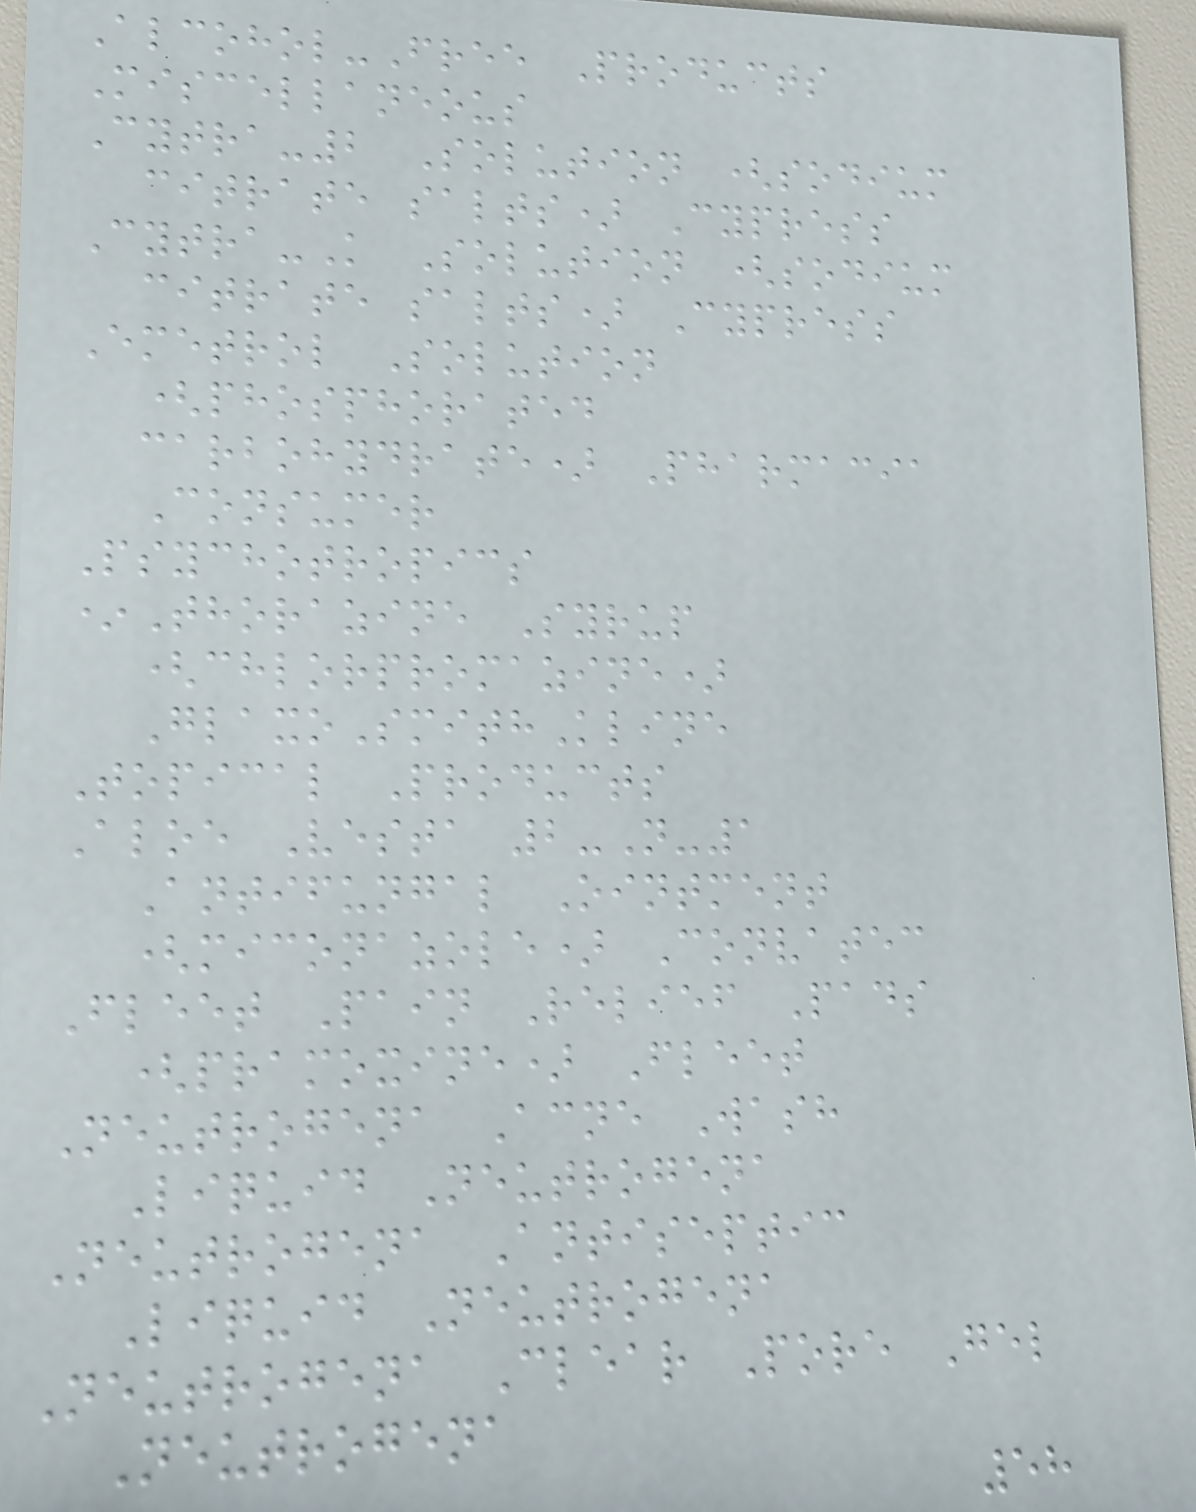Alcohol-Free Products
Miscellaneous
Cytra-2 Solution (sodium
citrate salts) Cypress
Cytra-K Solution (sodium
citrate salts) Cypress
Emetrol Solution
(phosphorated
carbohydrate) Pharmacia
Consumer
Psychotropics
*Thorazine Syrup
(chlorpromazine)
GlaxoSmithKline
Topical Products
Aloe Vesta 2-N-1
Antifungal Ointment
(miconazole) Convatec
Fleet Pain Relief Pads
(pramoxine) Fleet
Neutrogena Acne Wash
Liquid Neutrogena
Neutrogena Antiseptic
Liquid Neutrogena
Neutrogena Clear Pore Gel
Neutrogena
58
